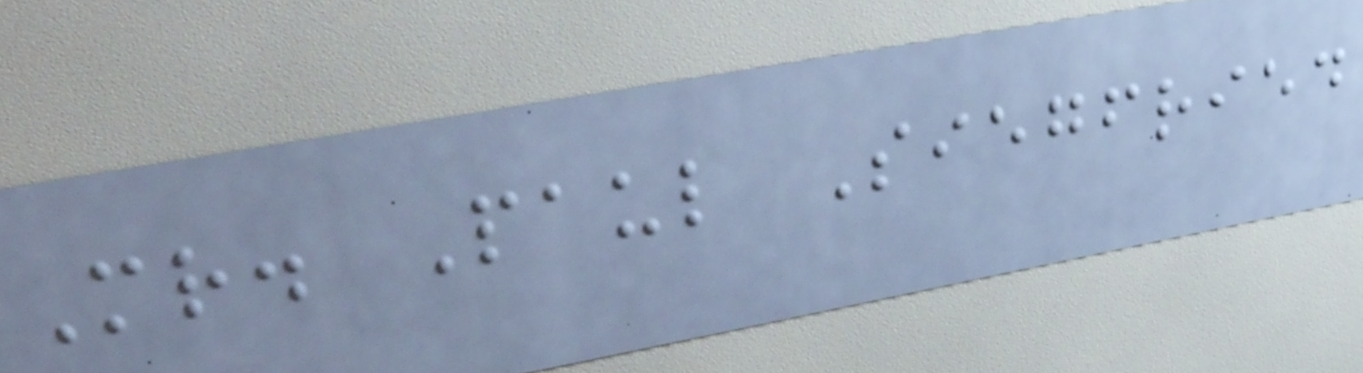Mr. Paul Siegfried
